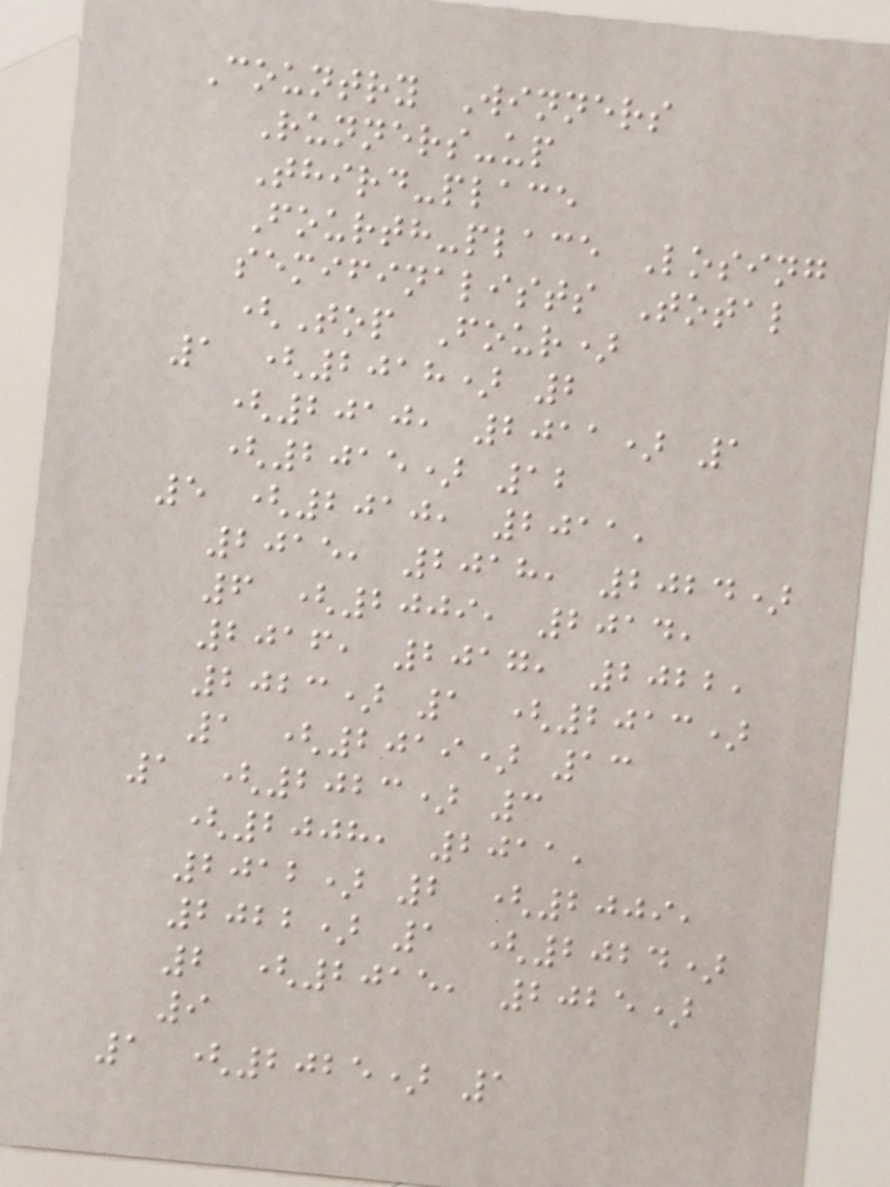Country Winners
Runners-up
Third-place
Fourth-place Losing
semifinalists Total
(Top Four)
1 (2018) 2
(2010, 2011) 1
(2015) 12
5 (2010, 2011,
2015, 2018, 2024)
6 (2009, 2014,
2016, 2017, 2022,
2023) 1 (2013)
1 (2019) 13
1 (2023) 3
(2008, 2011,
2012) 2 (2009,
2022) 1 (2024)
2 (2015, 2025)
9
1 (2025) 1
